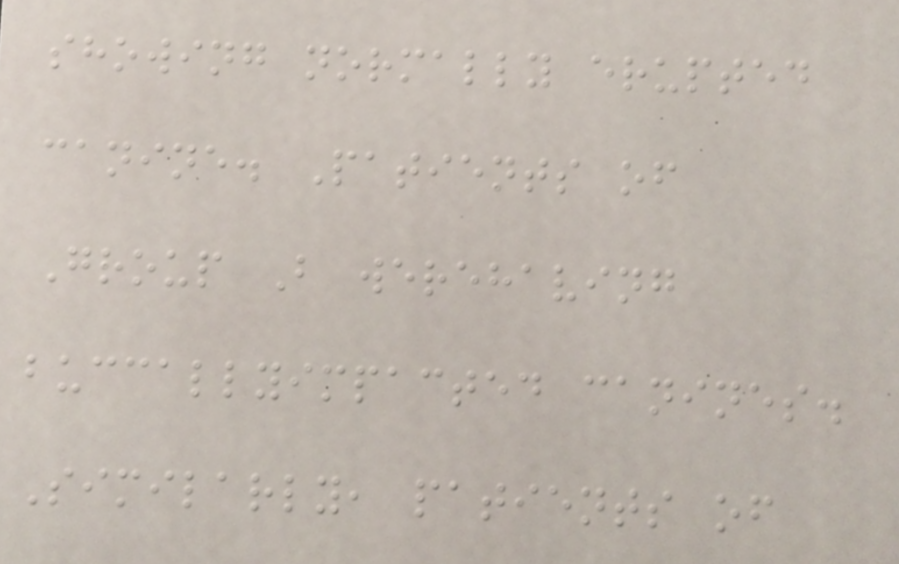showing normally erupted
canine. Patients of
Group B werehaving
buccallyimpacted canines.
Similarly, patients of
